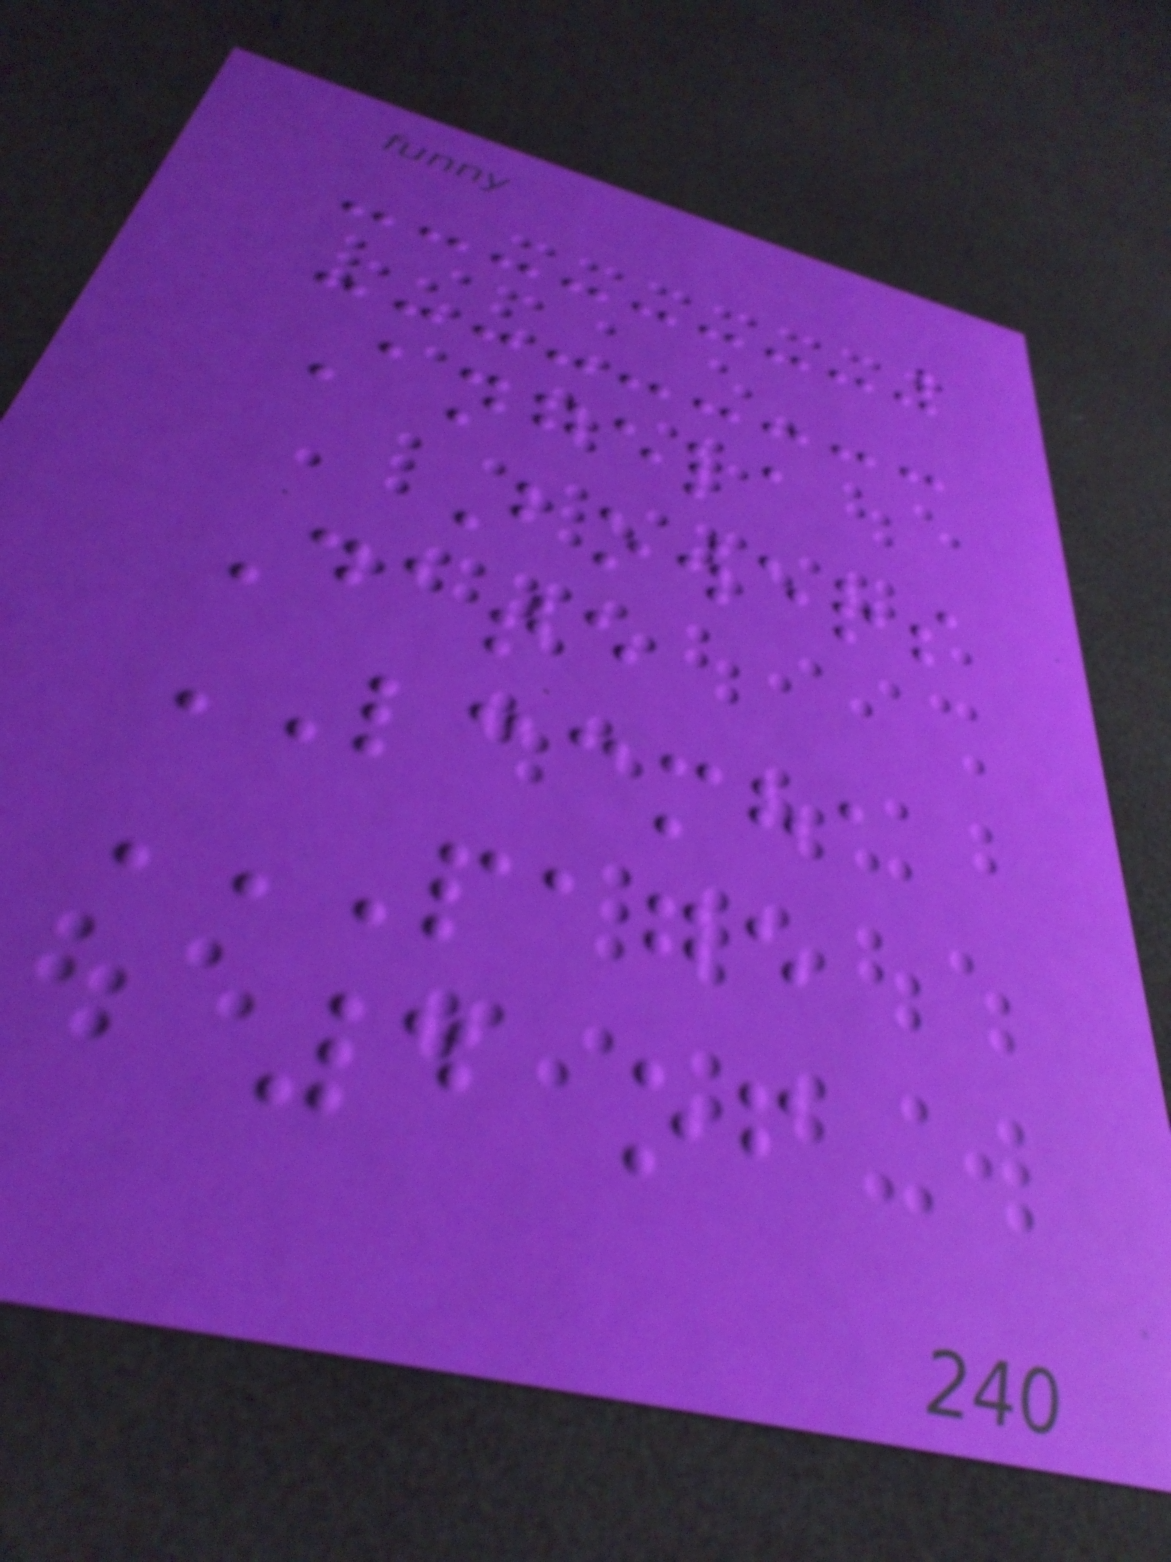Angela
Bowers
Date
LCCMHA
PAGE
4 OF
